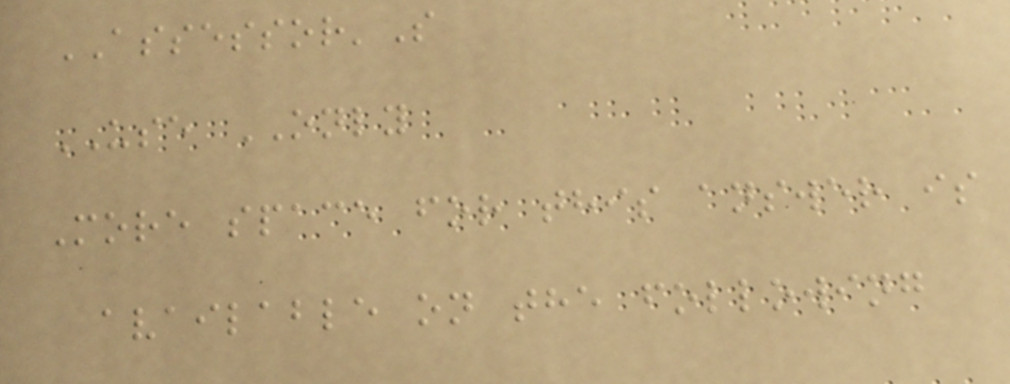ASSESSOR'S
USE ONLY
More space for this answer is
available on the following
